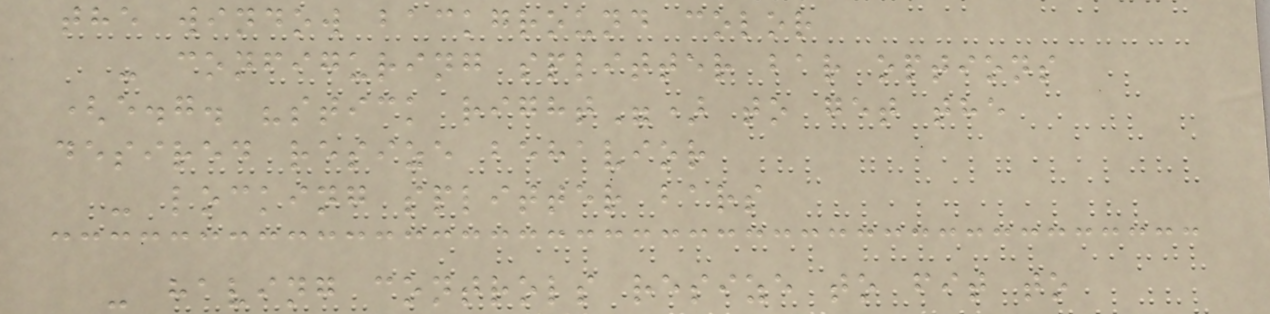the window background color
- configuring splitter bar options
(e.g. "stick right") to get the
desired resize behavior
- locking splitter bars
- having controls resize to fit to
